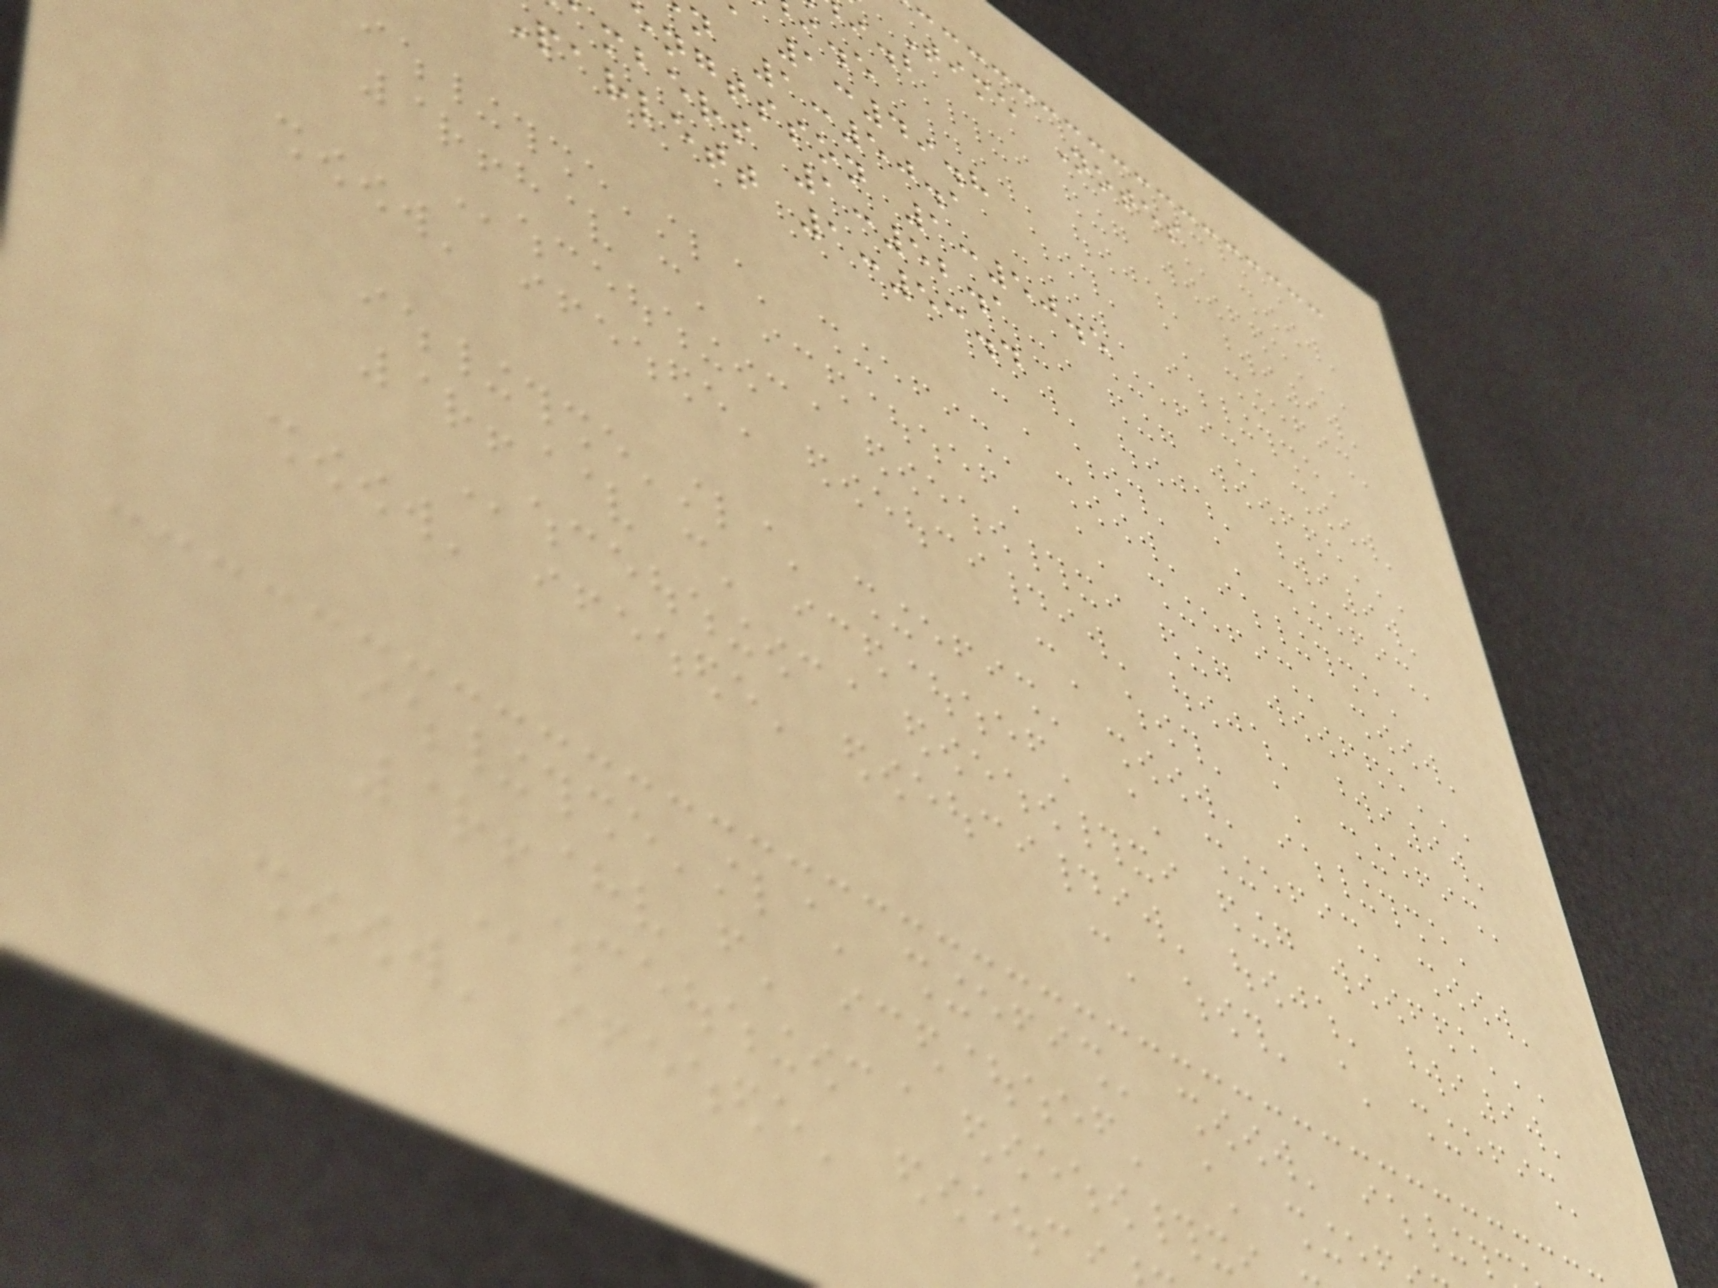Time Notes
1:49.8
n 1:50.1
engtsson 1:50.5
mbers 1:52.1
parlett 1:53.4
